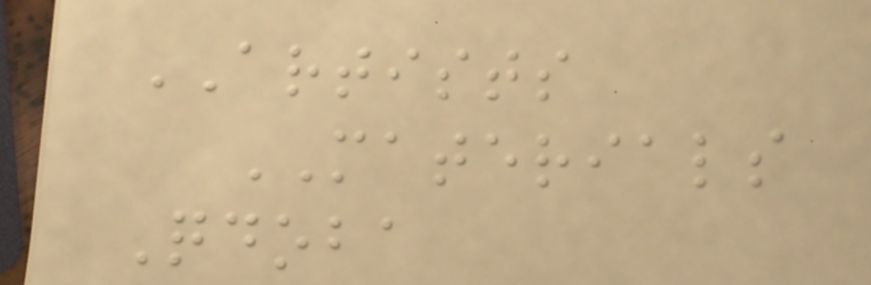ARTISTS
MATERIALS
Qdoba
